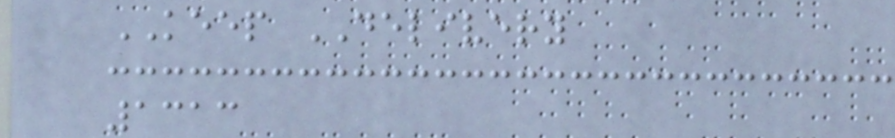KEEP DELIVERY
1313
